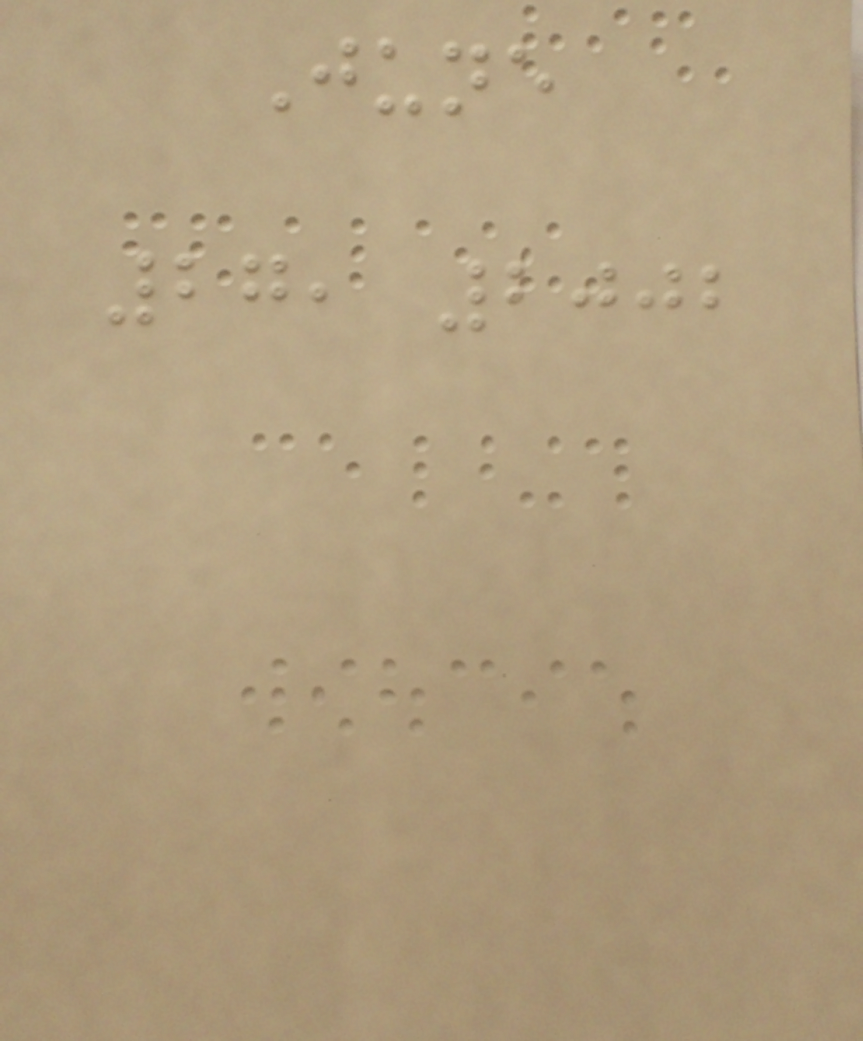June
27, 2002
